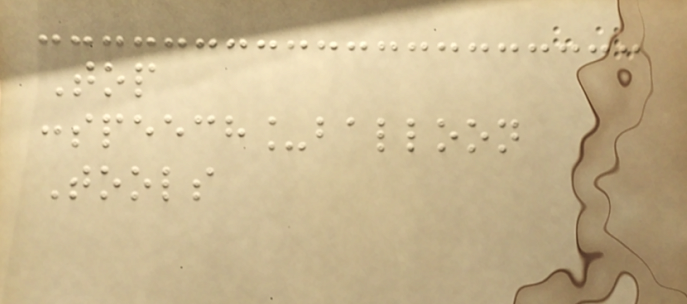Top
:speech_balloon
Tools
